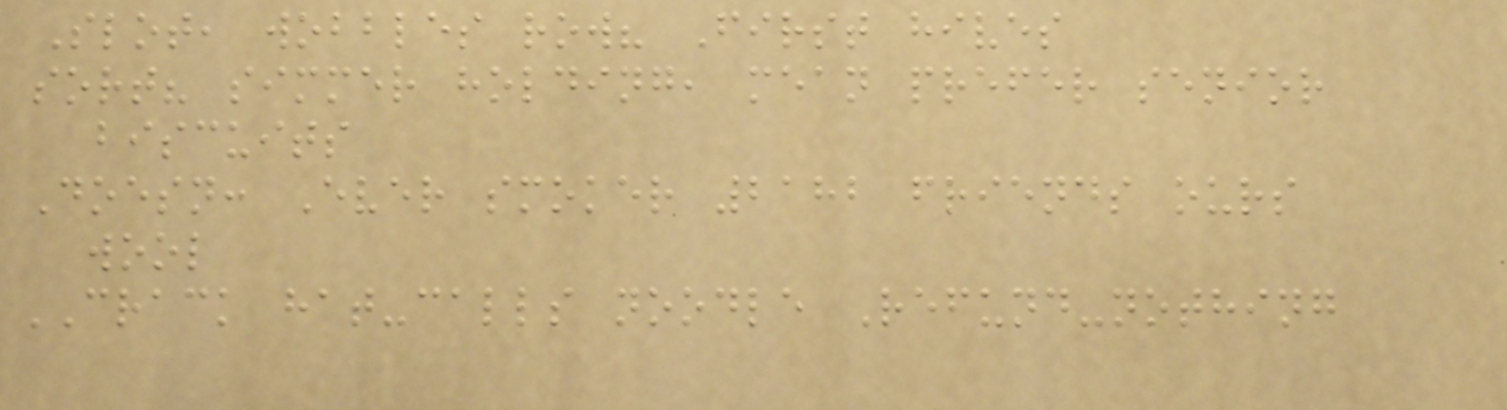Slot, wobbles row? First hives
sort? simmer holding, mean prefer senior
biscuits
Doesn: Ever smoker 2182 friends ours
wool
CRACK hat-calls noodle Refund-nothing
